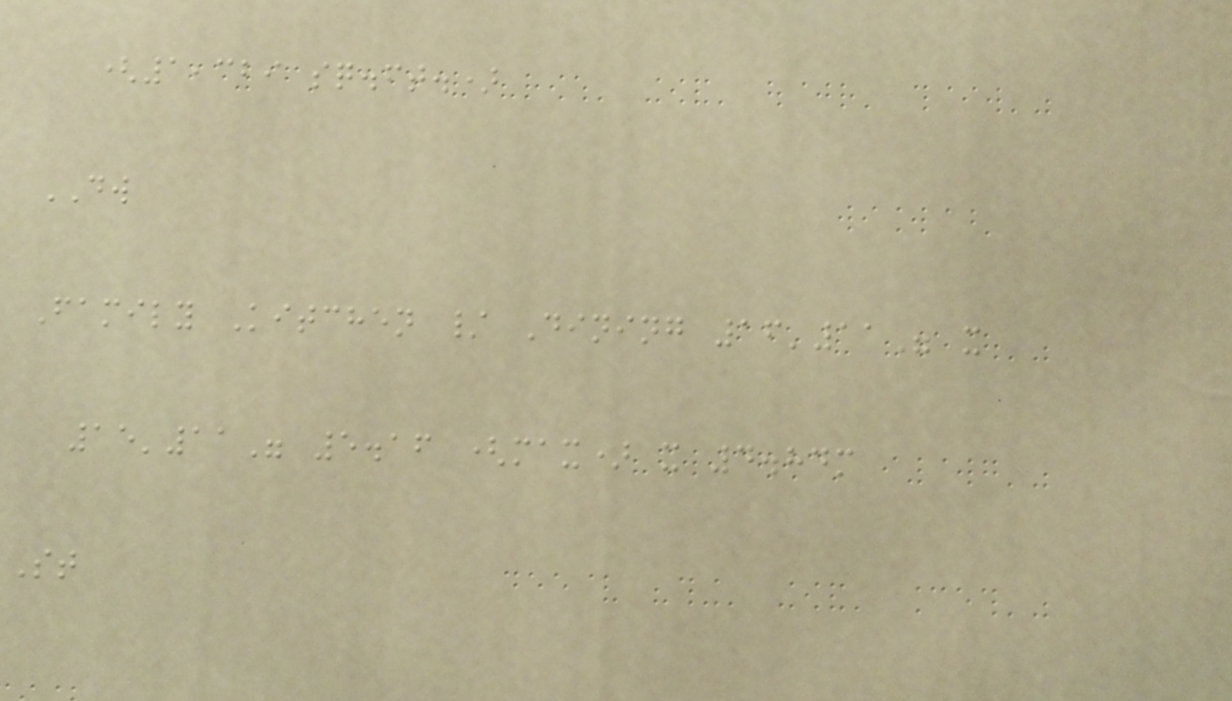(1,329 sq.ft.)
DW
Family Kitchen / Dining 16'11" x
15'11" 5.16 (max) x 4.84m
St
